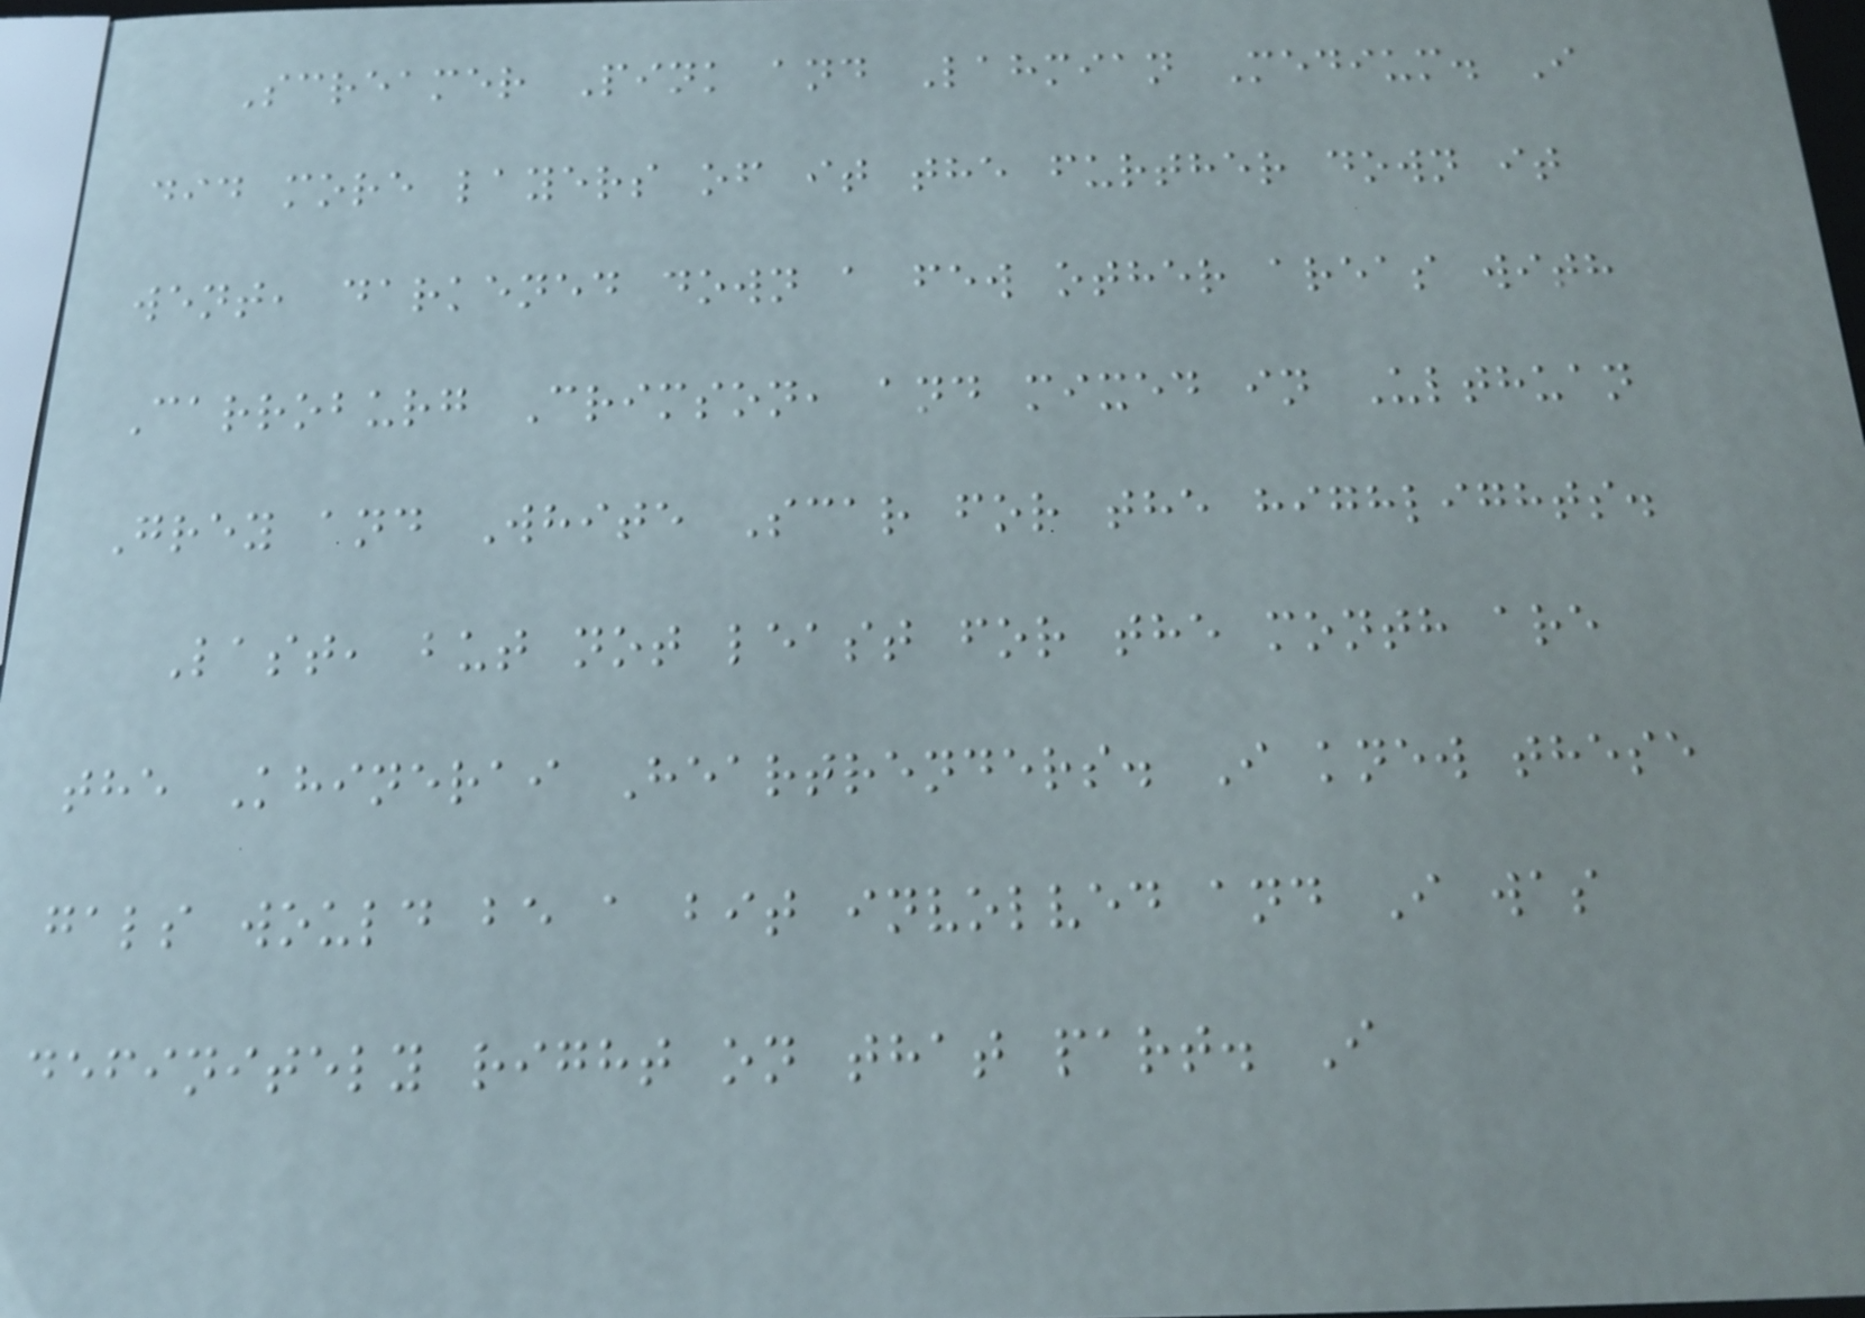Screamer Pink and Lahmian Medium. I
did more layers of it the further down it
went, darkened down a few other areas with
Carroburg Crimson, and mixed in Ulthuan
Grey and White Scar for the highlights.
Last, but not least for the month are
the Khinerai Heartrenders. I knew these
gals would be a bit involved and I was
definitely right on that part. I
